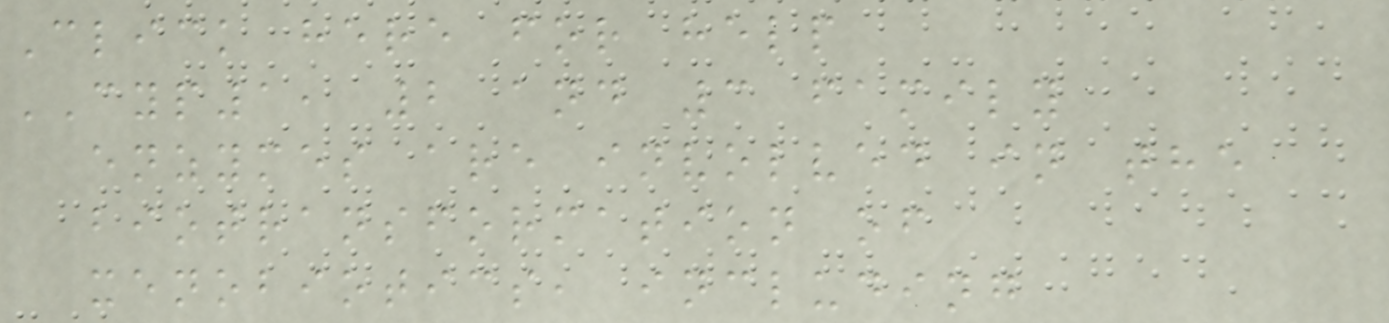Click here for help
CYP1, 2 and 3 family
enzymes are involved in the
biotransformation of
xenobiotics, including
